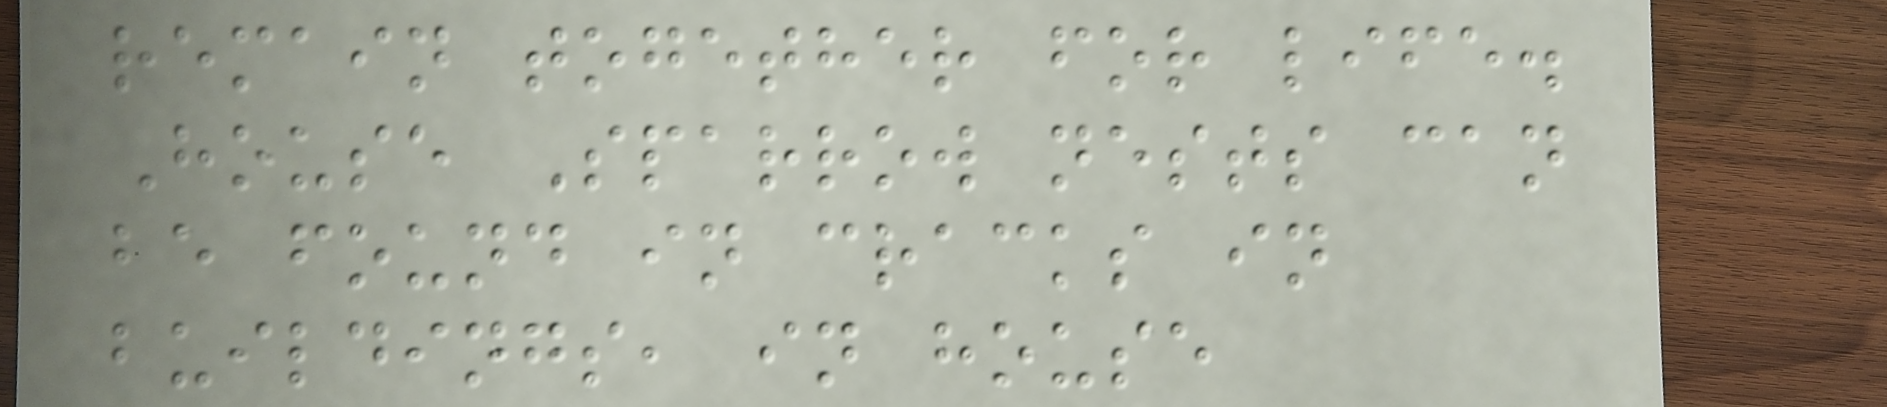remain together for life.
House Sparrow nests can
be found in cracks in
buildings, in house
